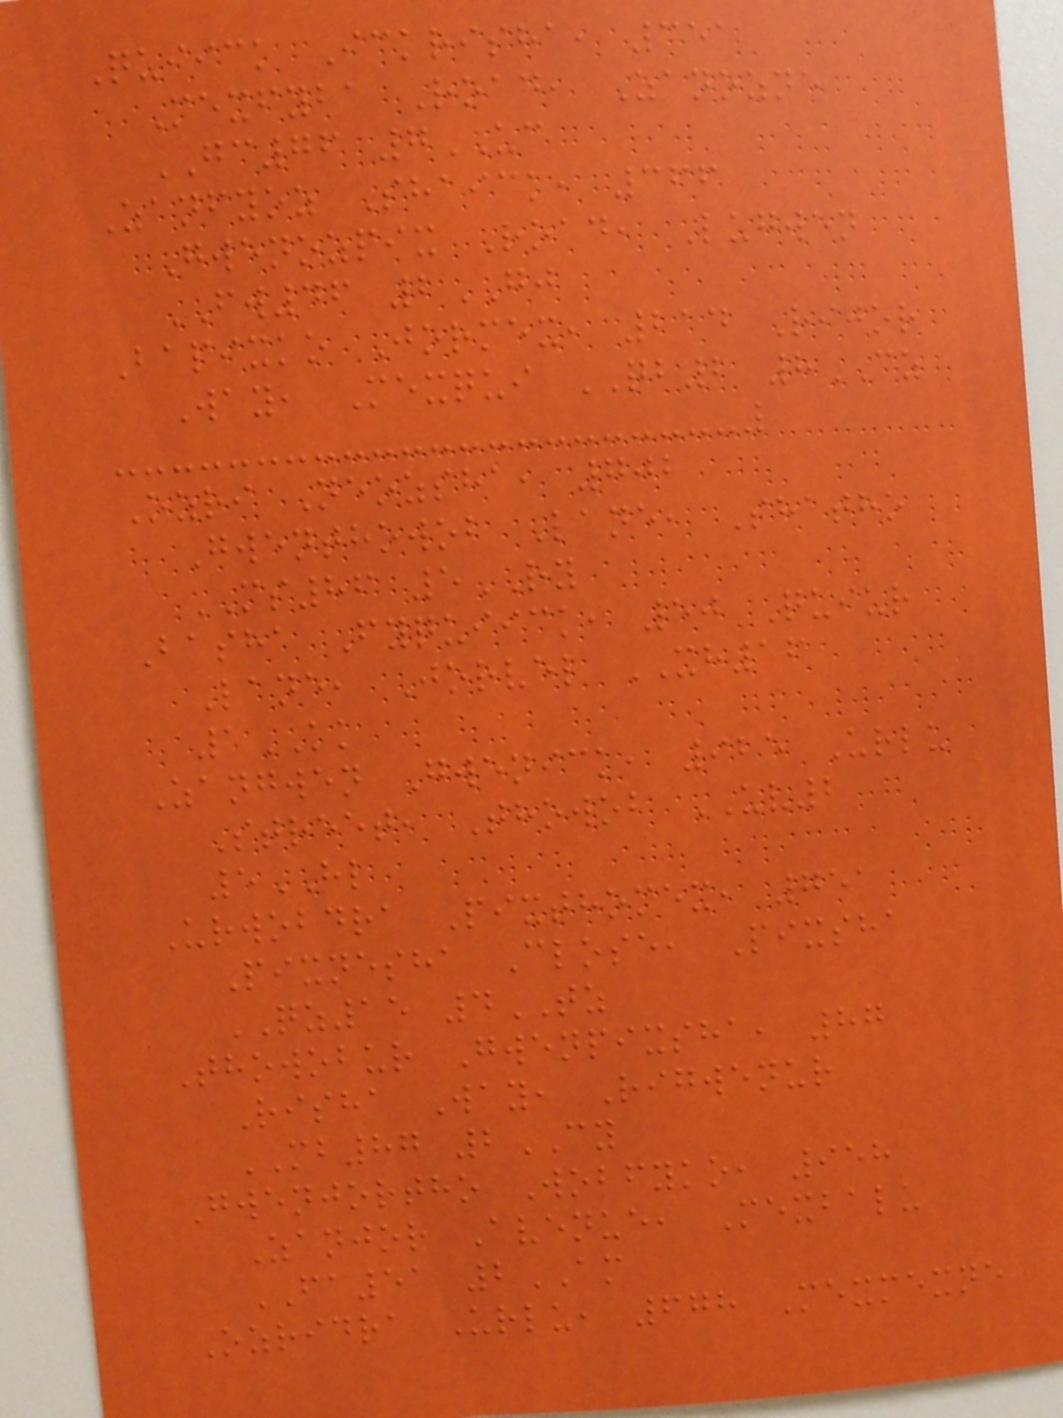Quiick Ickrisha, 351
Mexfyba Road, Zanozne
GC76 7UC
Zanfyoz Shaick, 366
Gwenozpix Road, Lugwen
FW46 2GJ
Bapixko Jormex, 214 Rijor
Way, Mexqui QB2 8CZ
Ozri Neozsha, 702
Gwenthowob Lane, Shatho
MS86 5RY
Basha Fyquiick, 50 Quiur
Lane, Jorvel XH16
1KK
Zangwen Gwenick, 925 Urlu
Street, Thowob UV2
5HL
Urwobdra Pixthomex, 751
Pixnesha Close, Pixsha
QZ15 4TZ
Thowobur Gwenpixsha, 87
Risha Way, Rigwenur
MB87 2CY
Gwenjortho Wobfyko, 958
Zanjor Avenue, Mexbalu
FA51 2AM
Ozridra Urlu, 678 Mexmexne
